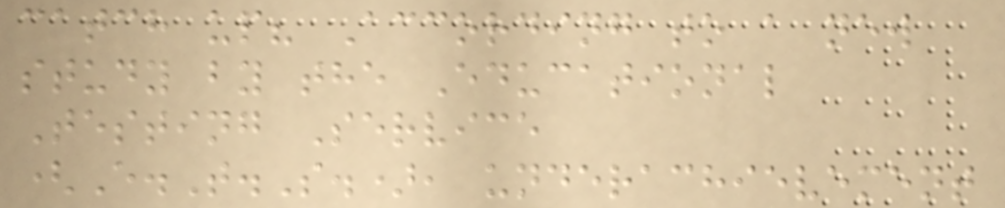catch up? According to a new
study by the Educational
Testing Service
(E.T.S.), underachievement
